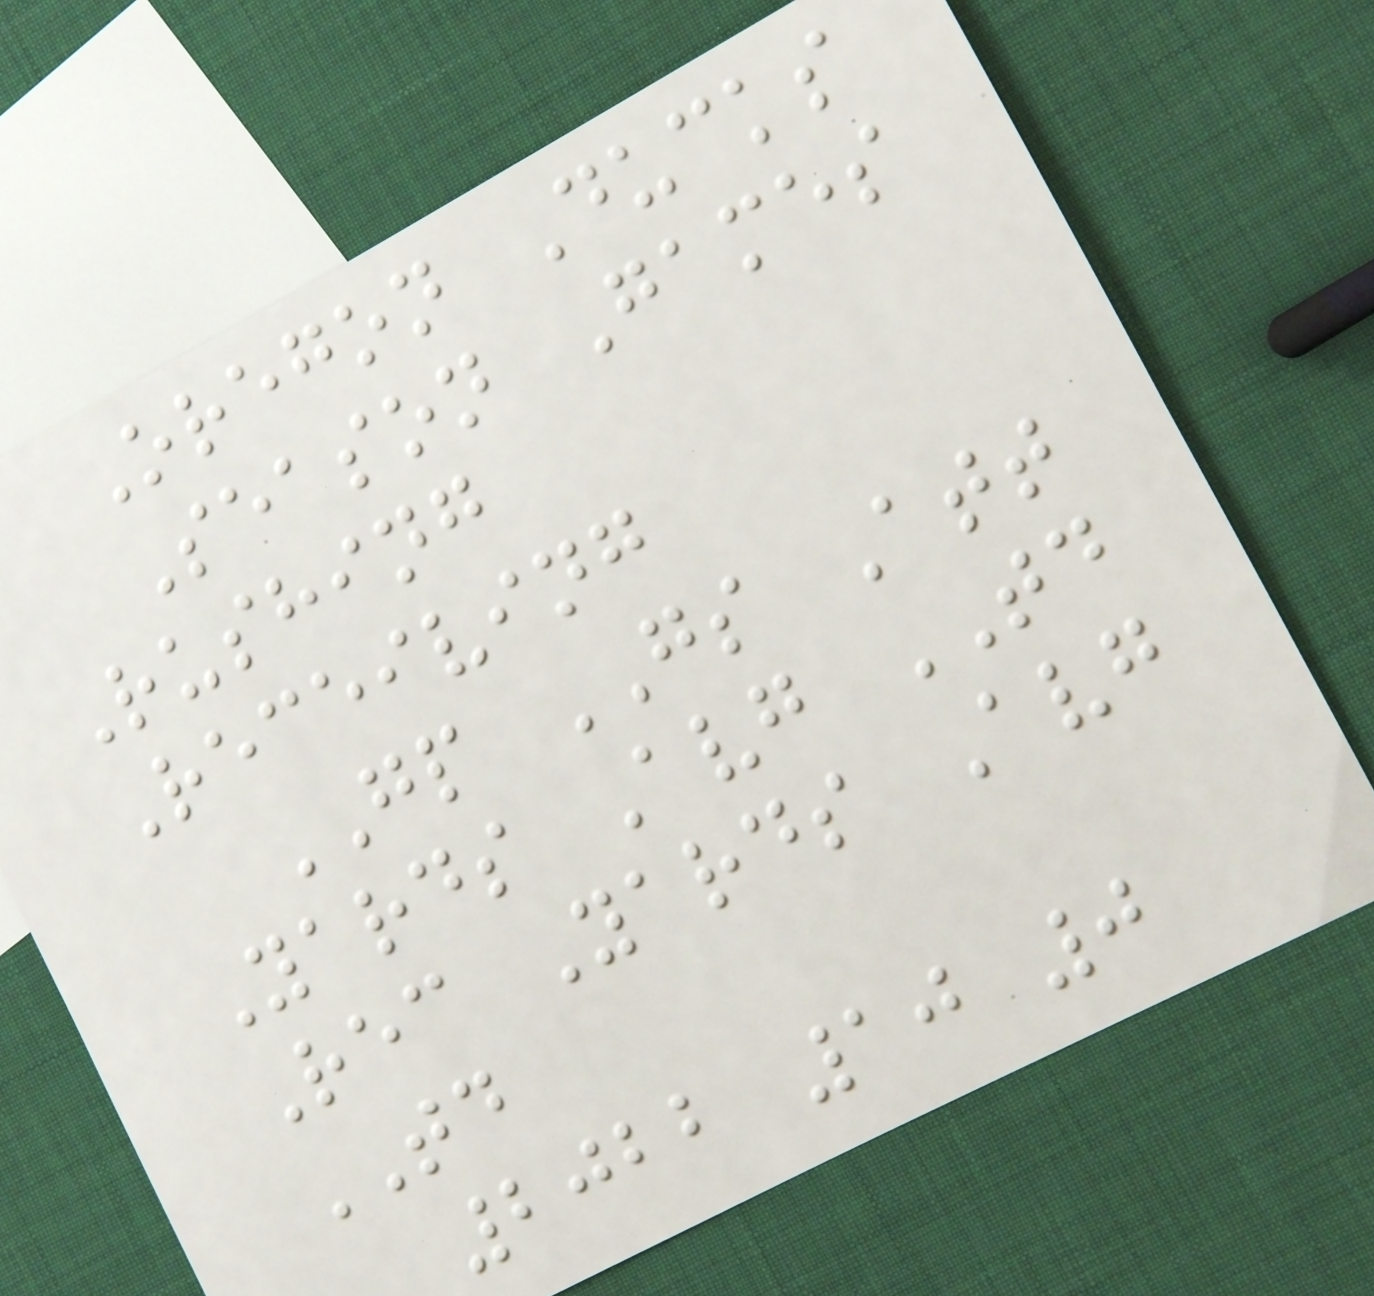Oregon Ducks
Season Games
Rushing
Receiving
GP GS Att
Yards Avg TD
Rec Yards Avg
TD
2022 10 0
